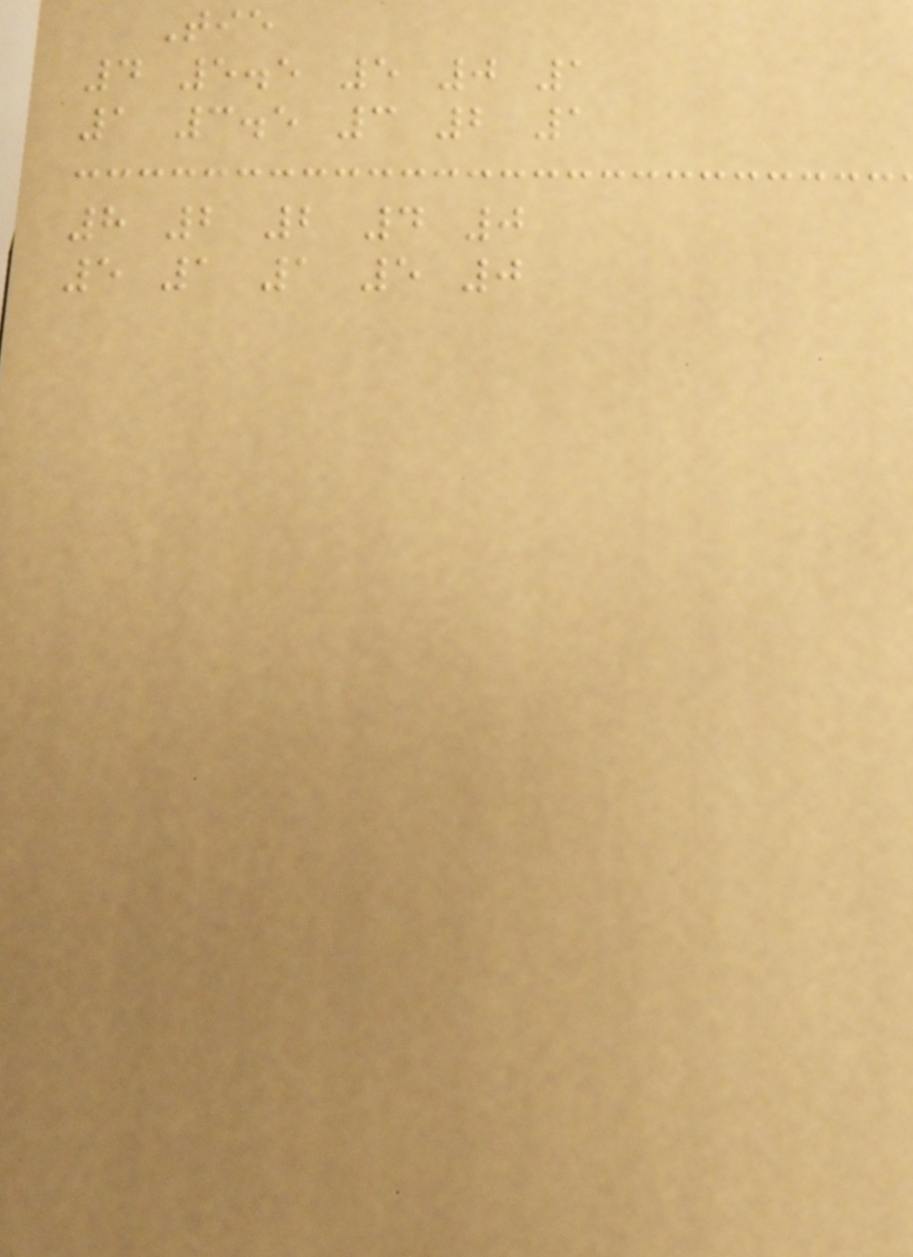Tie
4 5.5 5 0 1
1 3.5 3 2 1
8 2 2 4 0
5 1 1 5 0
